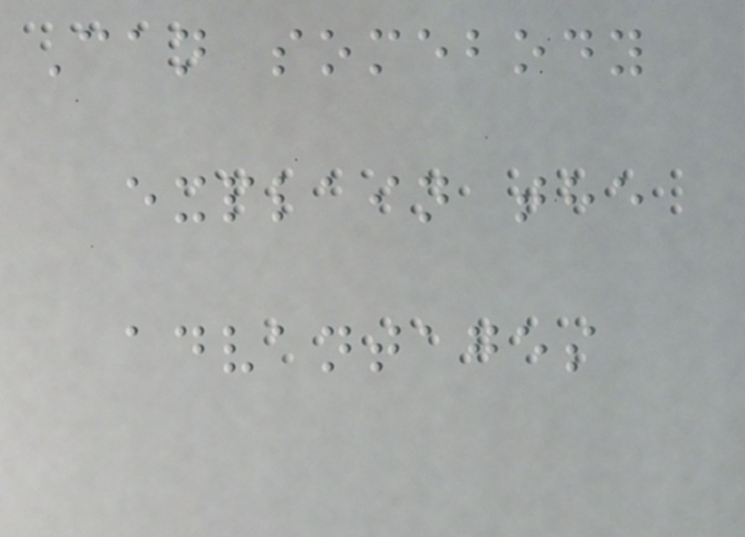Can somebody
explain the
advantages
